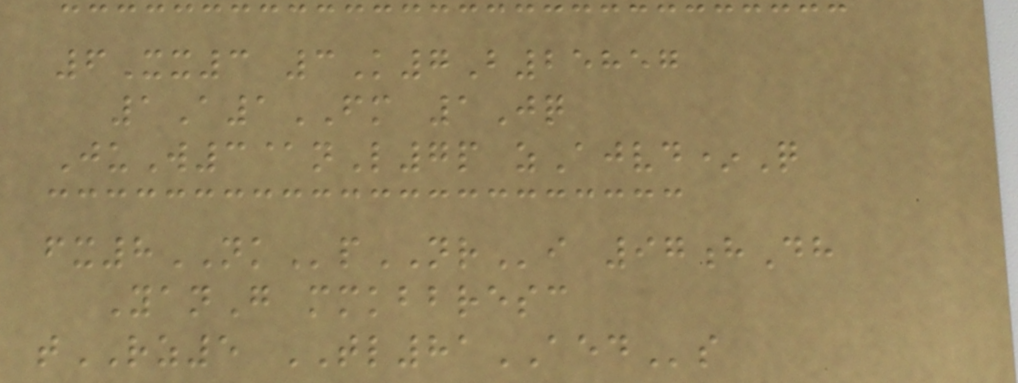6Xx3 3K7B25857
1A1FM 1Jq
JuW3@nL7p zAjvd*Q
fx8NKpNRi 97hDh
YanG mmkbbresc
tRZ5 TL81AEDs
